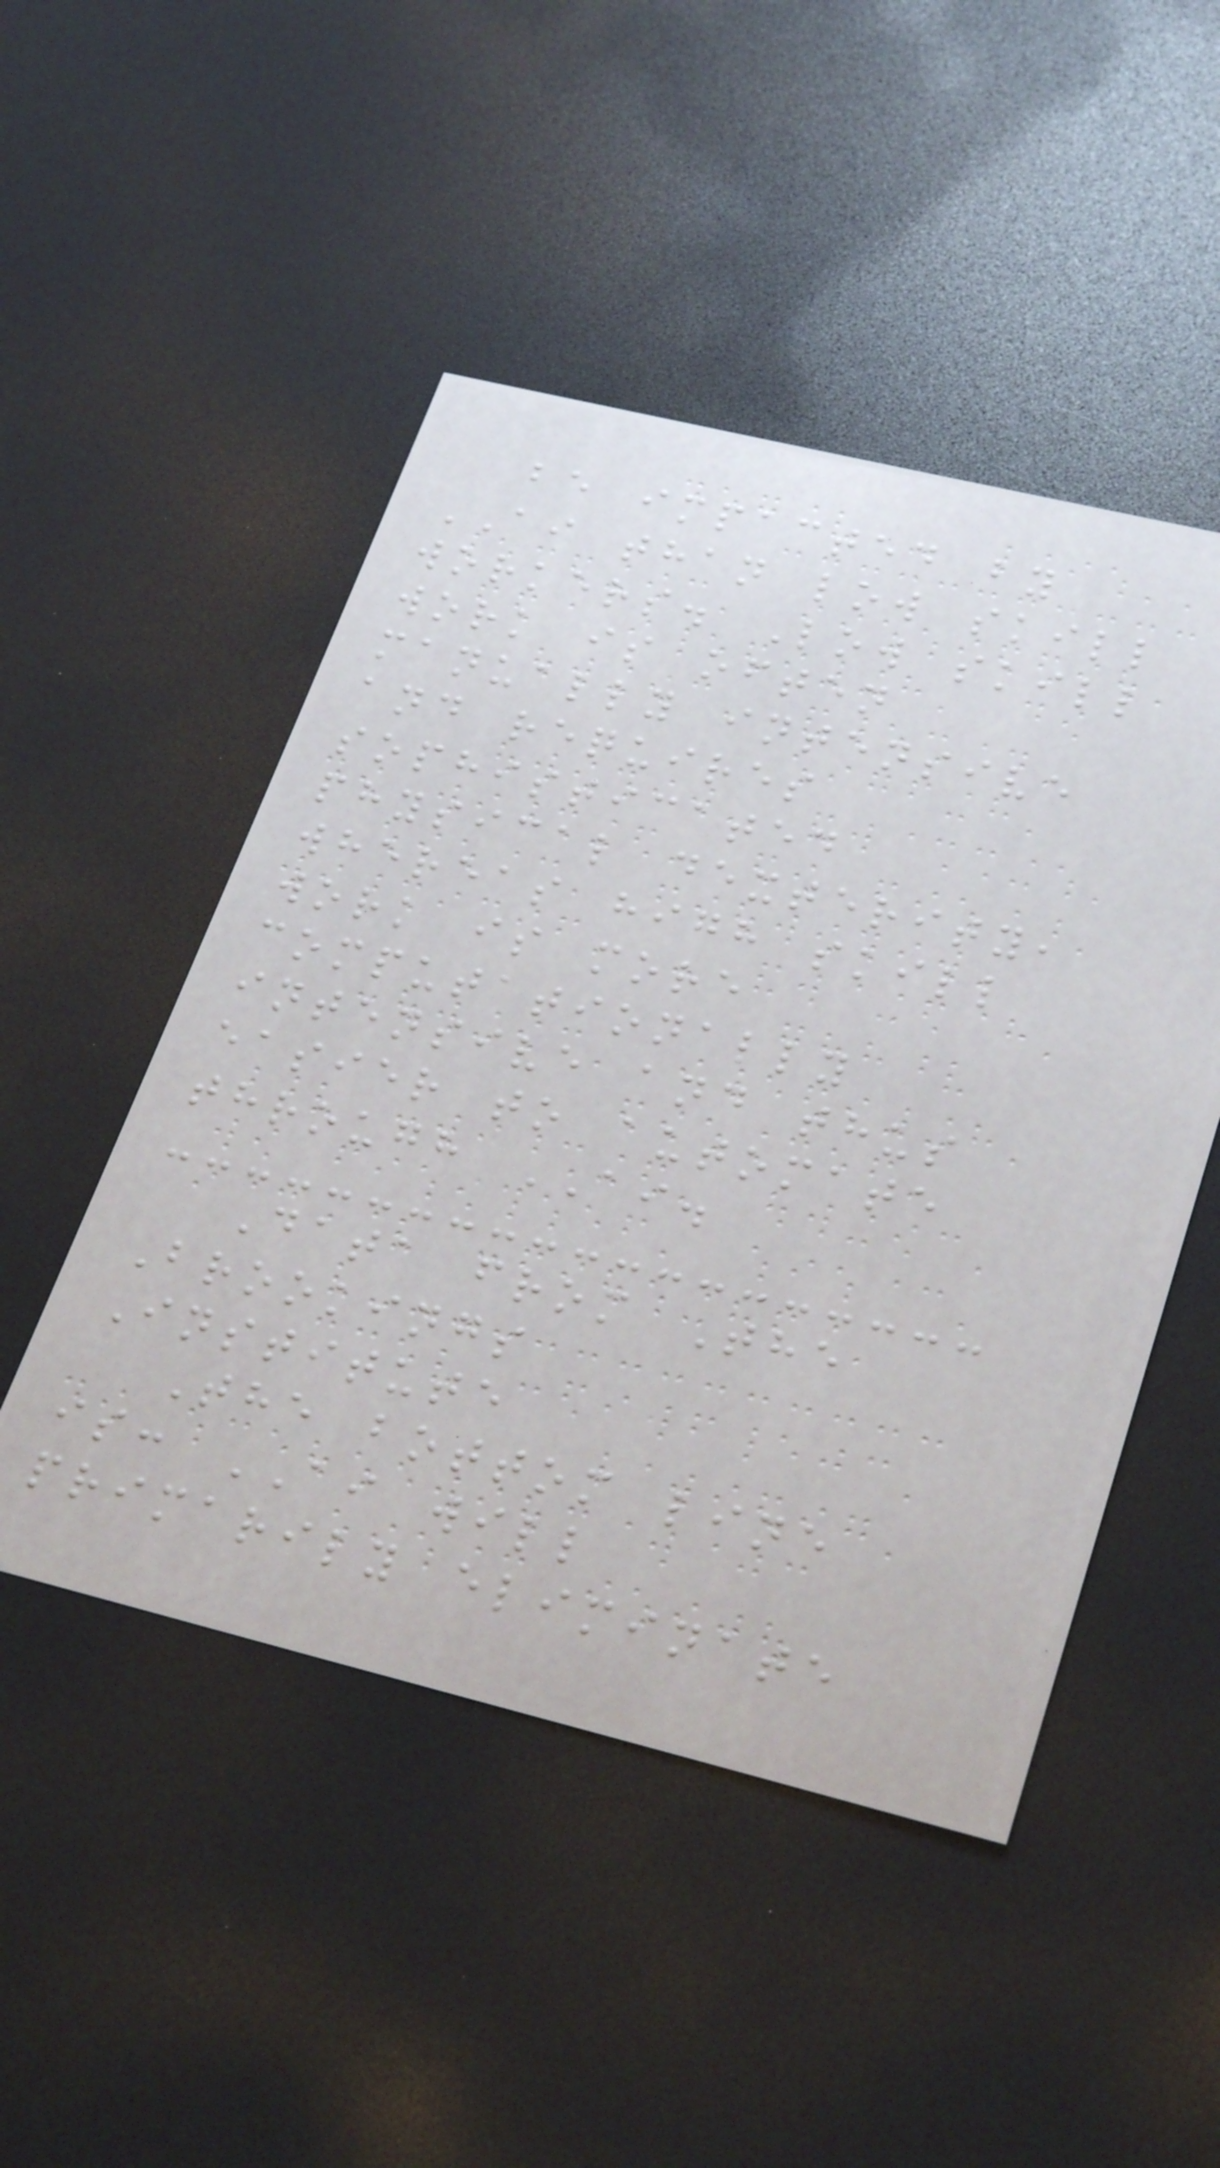be impacted by
AI than low skill
workers. Low skill
work is often
manually intensive
and requires
sophisticated
physical dexterity,
whereas high skill
work is more
computationally
intensive and thus
easier to automate
through AI.
Data from The
Brookings
Institute
The bottom line
is: AI will
primarily eliminate
